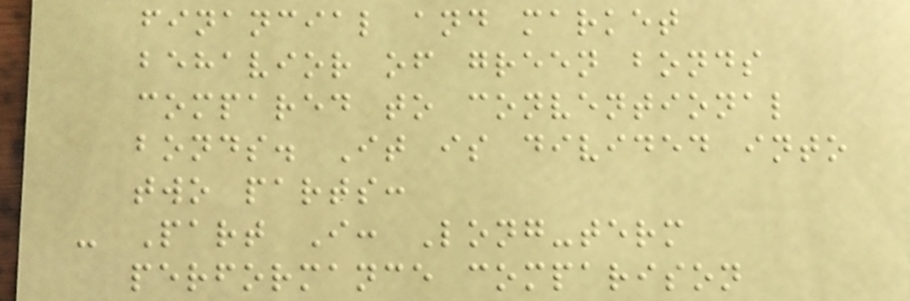financial and market
behavior of green bonds
compared to conventional
bonds. It is divided into
two parts:
- Part I: Long-term
performance comparison
